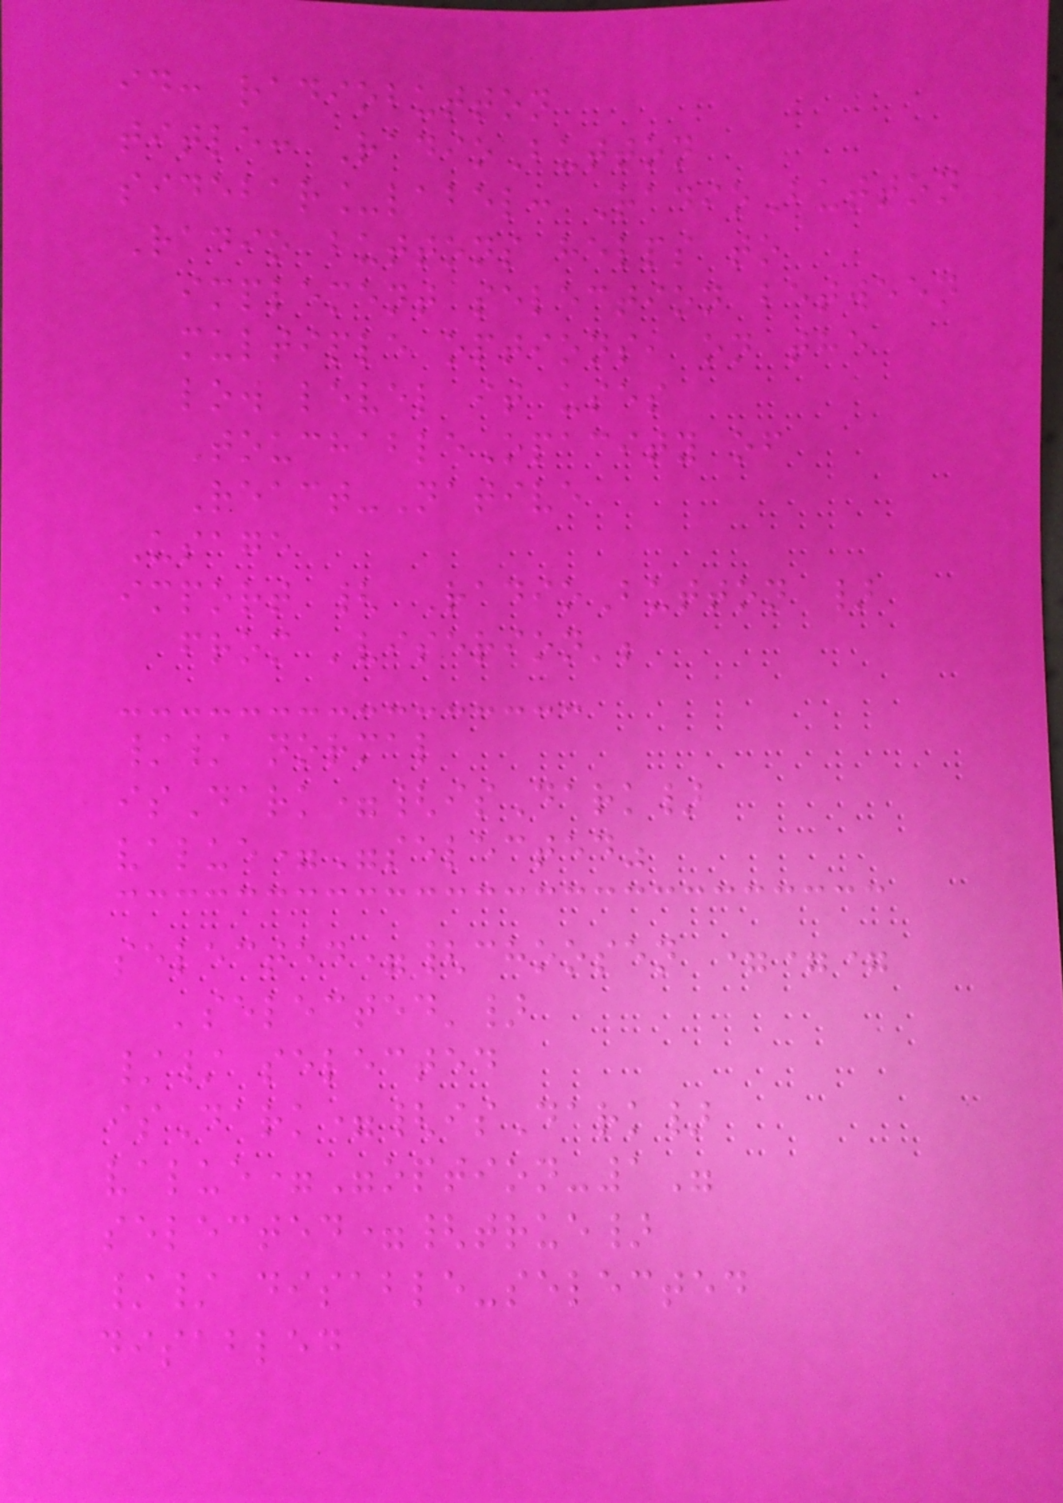id: radiobutton
title: RadioButton
sidebar_label: RadioButton
Radio buttons helps to
implement selection between
multiple options, on the
low level it uses
TouchableOpacity of
React-Native
Usage
import { RadioButton }
from 'viserion';
// normal
isDark={isDark}
value="selected"
selected={choosen ===
'selected'}
// selected
isDark={isDark}
value="option-1"
selected={true}
// disable-selected
disabled
